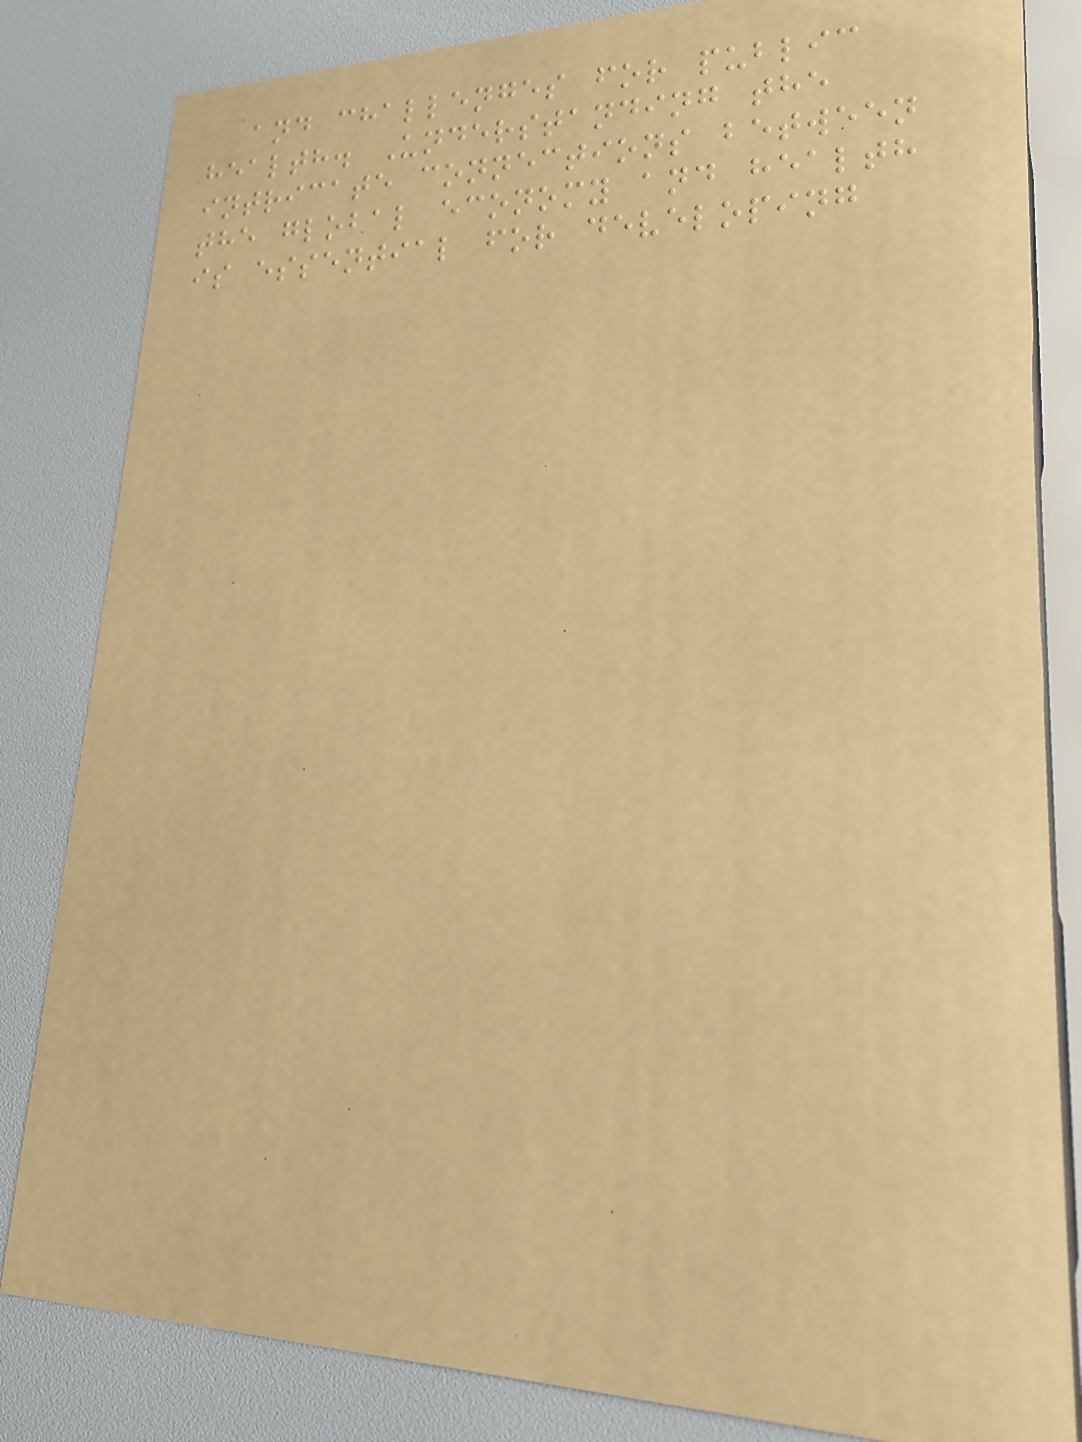and challenges for public
health. Understanding the
intricate connections between
the global economy and health
is essential for developing
